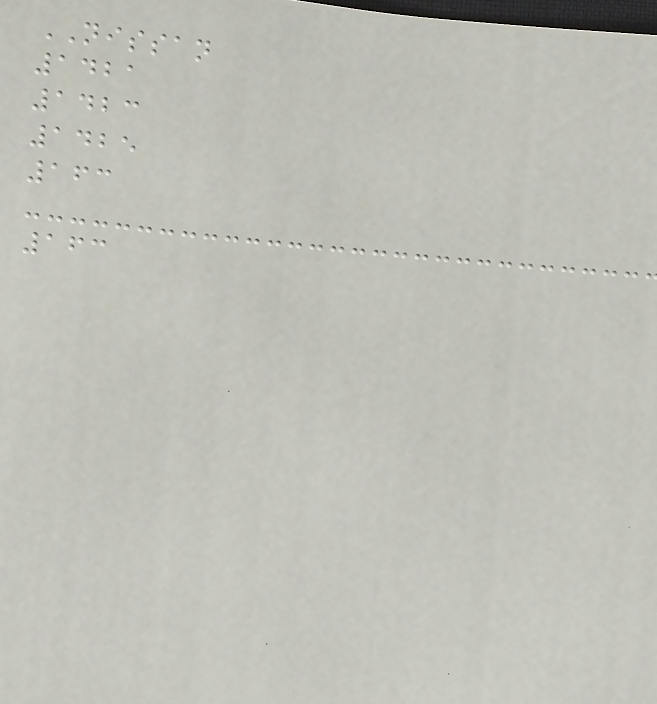NISSAN
1421
1423
1425
163
163
